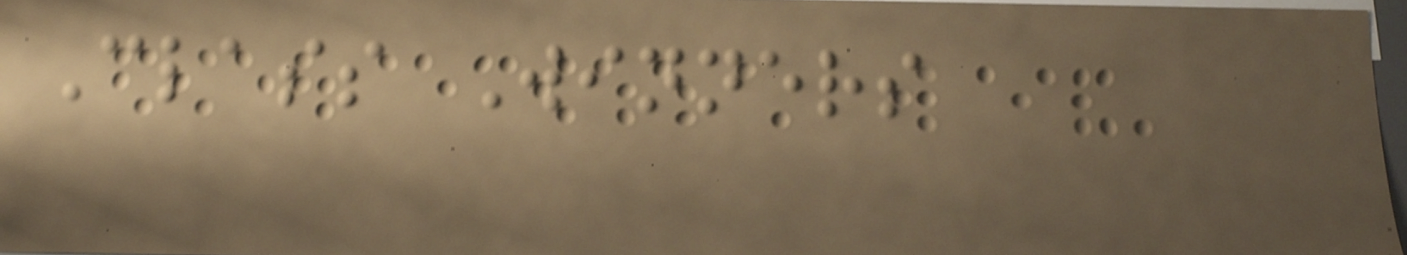Class Winners
